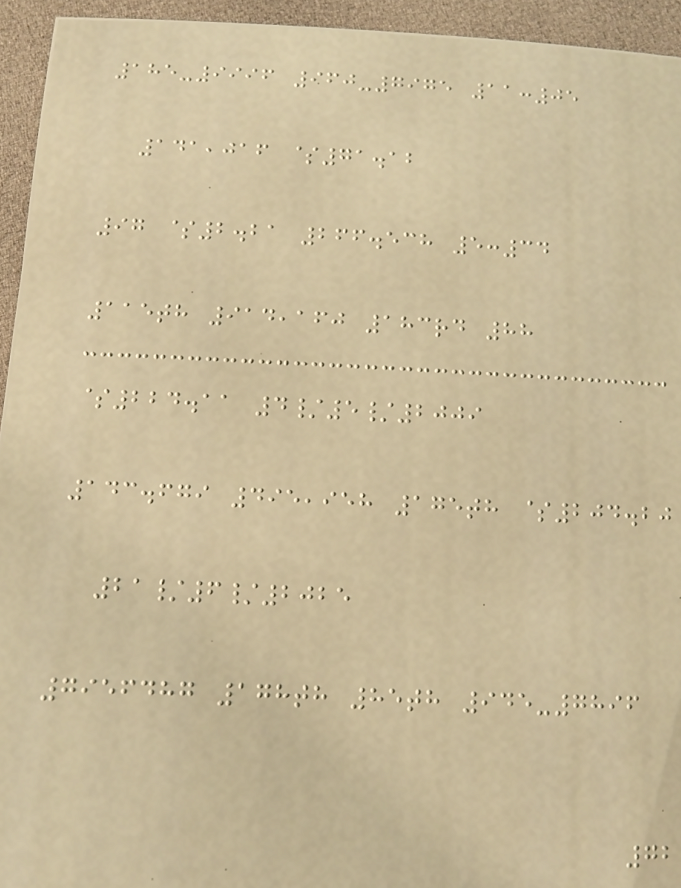185-9996 960-7975 11:05
141,016 $71.12
97 $2.21 266.538 5:34
115th 914,160 183rd 88
$224.11 4/5/2009
143.679 495,958 175th $204.20
21/6/2025
7956487 178th 85th 945-7896
72
